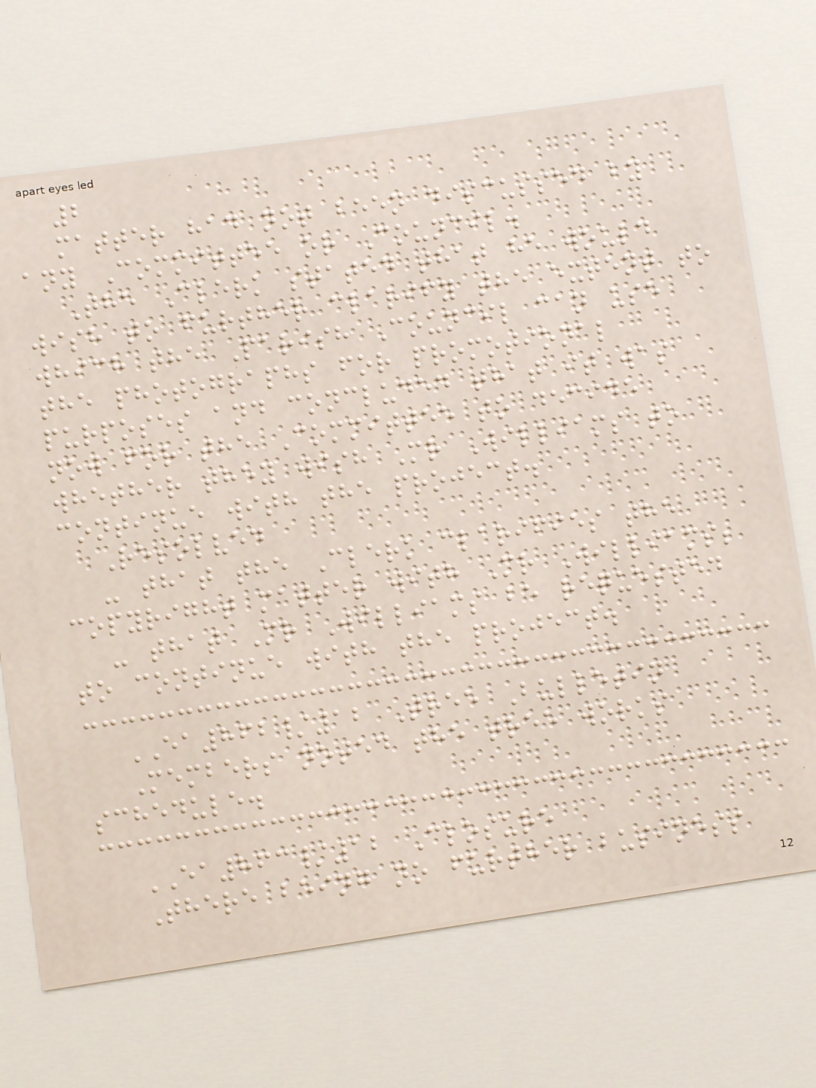2
matter had not been discussed by
any Committee or Council.
The Clerk stated that he would
wish to further clarify the extent to
which the Parish Council can use
the photographs for promotional
purposes and concluded that it was
now for the Committee to decide
whether they wish Mr Williams to
continue with the project.
Resolved
- that the Clerk clarifies the
copyright matter with Mr Williams;
- that Mr Williams be requested
to continue with the project.
EA862/12 Tree Bulletin
Members noted the tree works
schedule.
EA863/12 Closure
There being no further business
